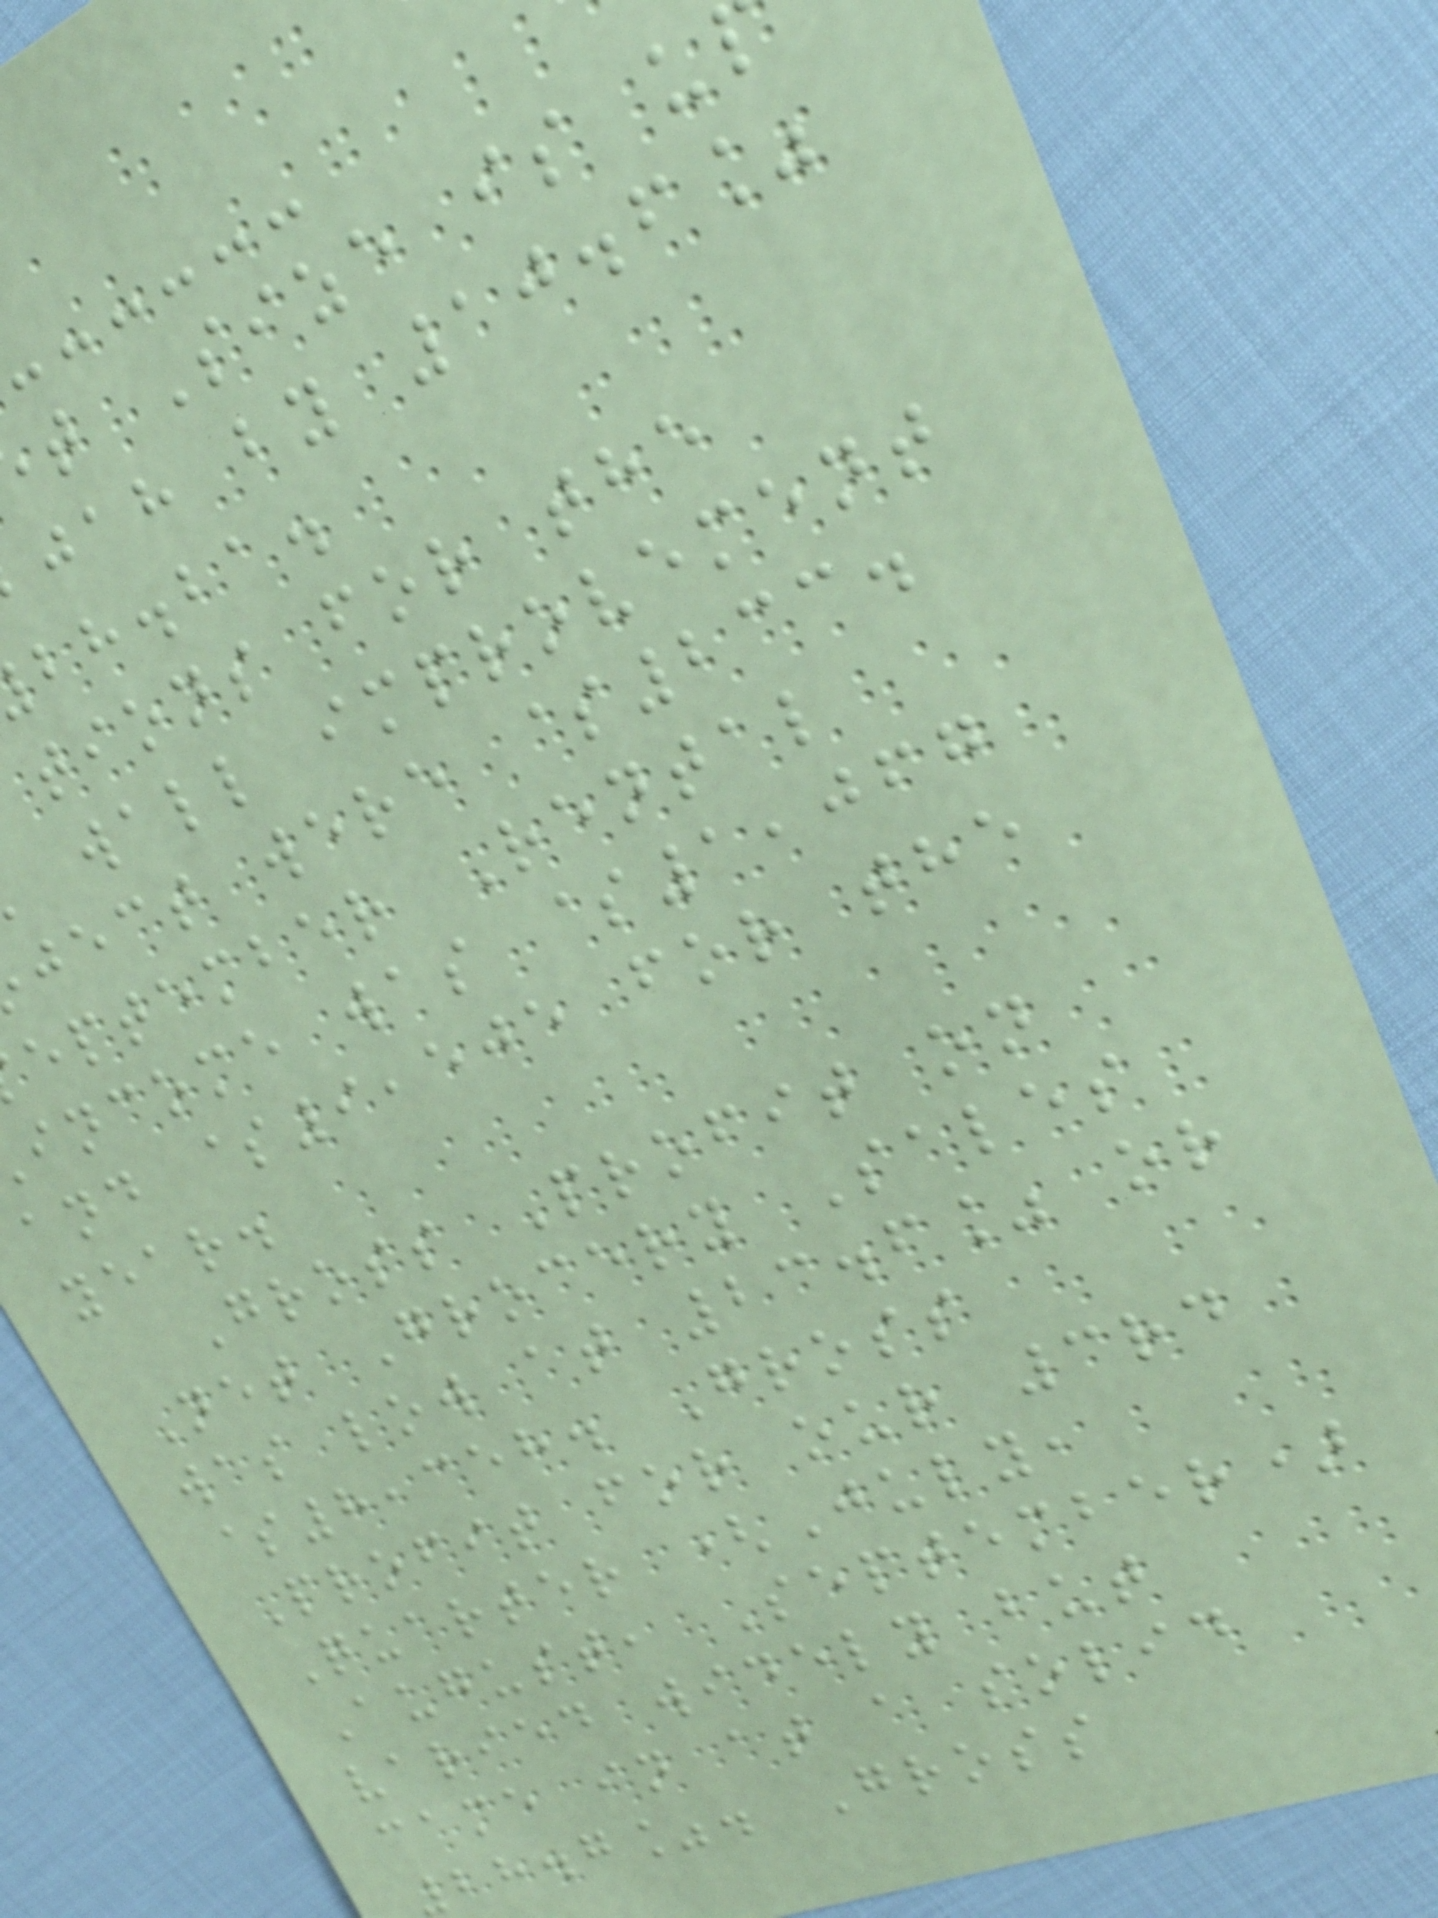t Size is u
jah by 10.6%
bh.ba.
tions for the
wall improvement
ject were $233.
eptember Rental
income was $1,067
and $9,505 for the
year.
Gross Profit on
Net Grocery Sales
was low at 23.6% or
$8,358. Gross
Profit for our 3rd
Quarter (July,
August, September)
varied widely but
came in at a solid
28.7%. Gross
